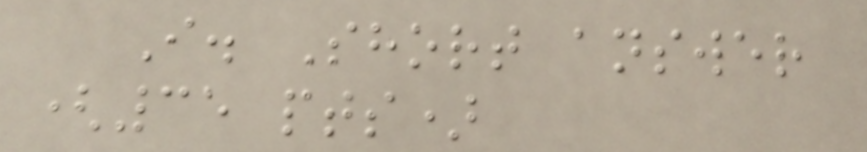I. Short answer
(35 pts)
